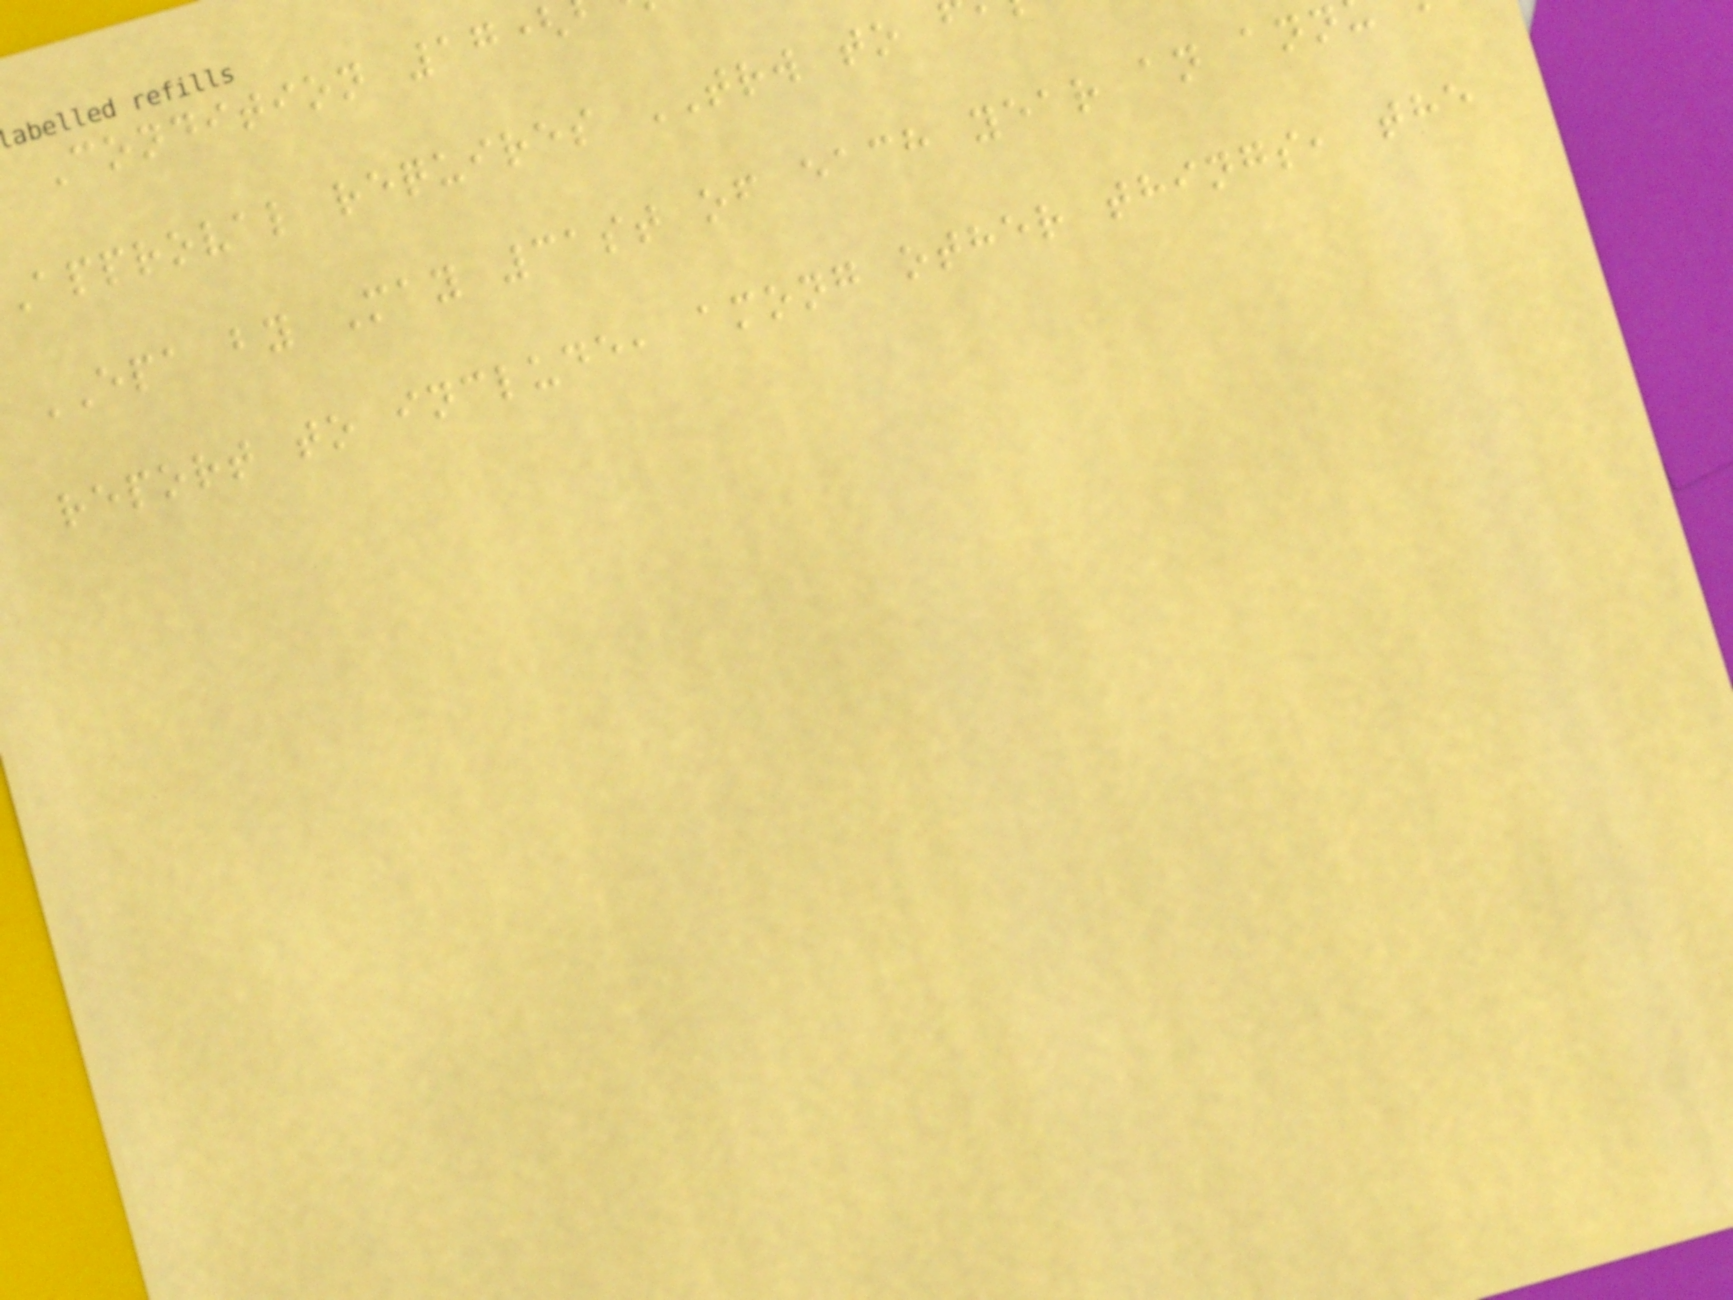Condition 17(
approval requires TRW to
EPA by May 31st of each year an ann
report to include, among other things, the
